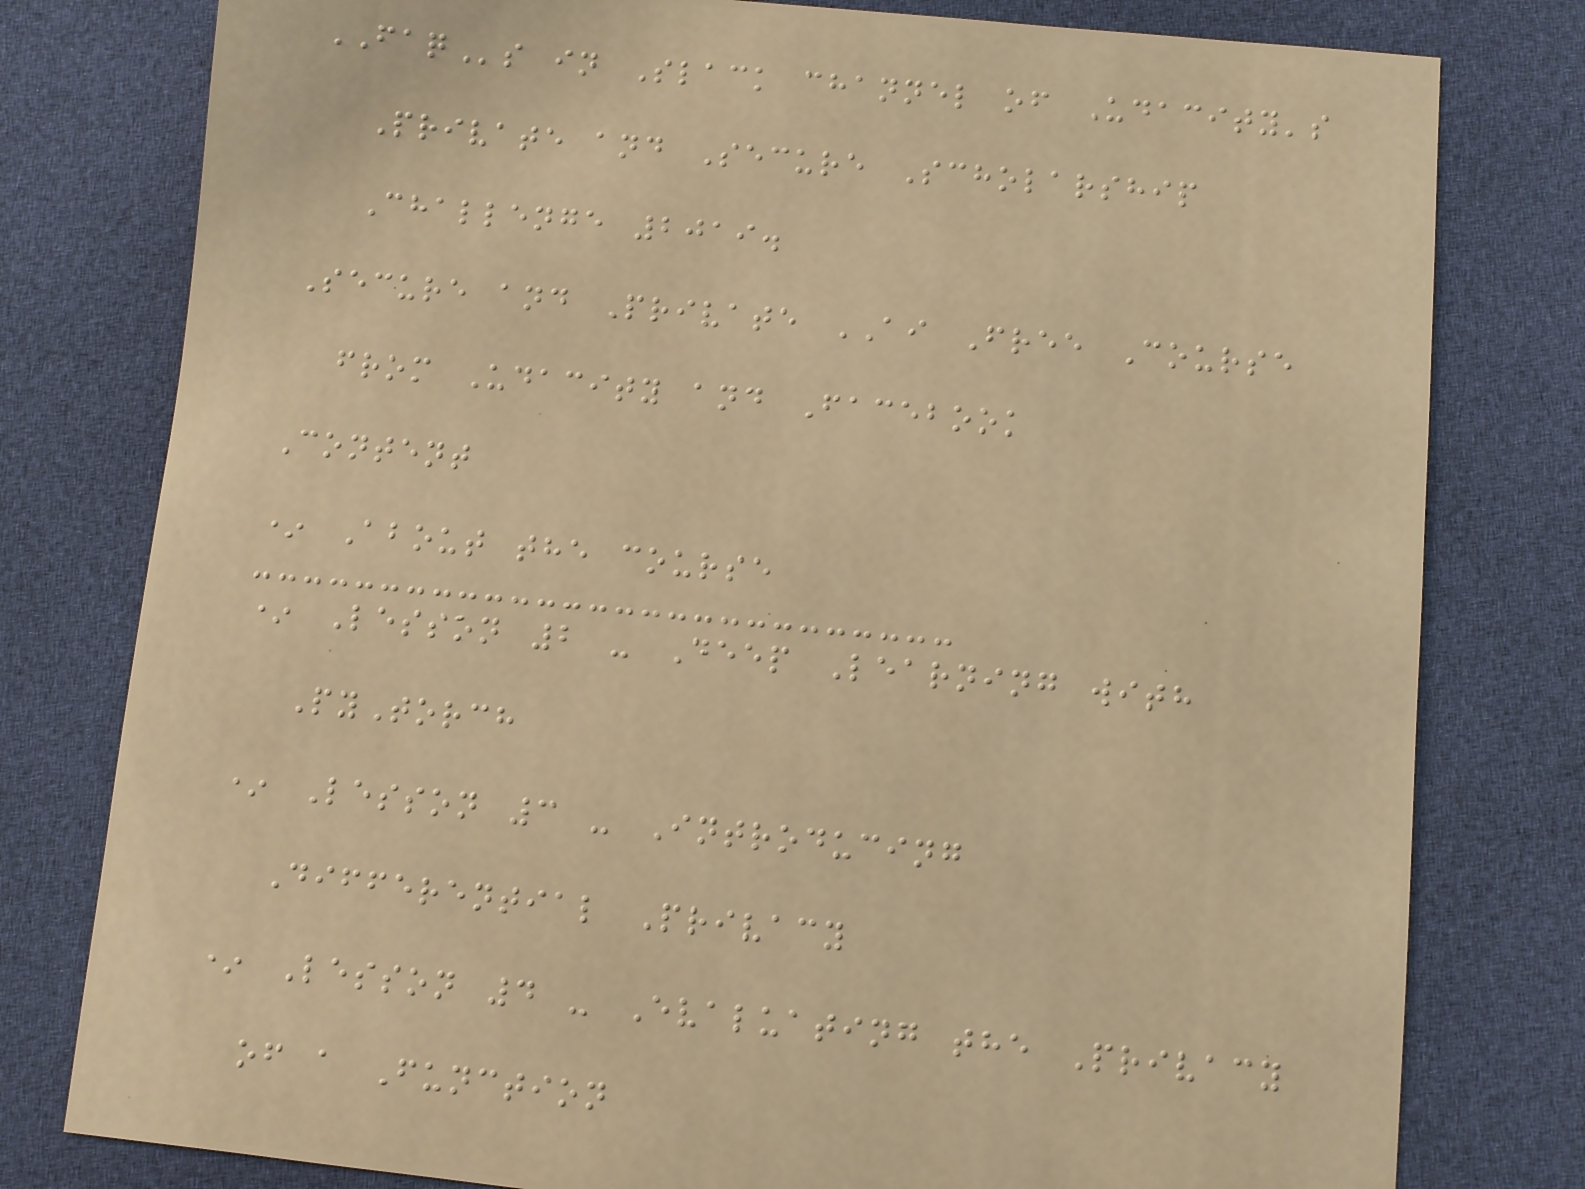FAQs in Slack channel of Udacity's
Private and Secure Scholarship
Challenge 2019.
Secure and Private AI Free Course
from Udacity and Facebook
Content
* About the course
* Lesson 2 - Deep Learning with
PyTorch
* Lesson 3 - Introducing
Differential Privacy
* Lesson 4 - Evaluating the Privacy
of a Function
